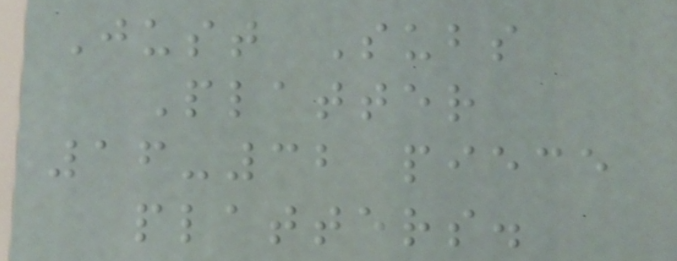Just Subs
Platter
16-32 piece
platters.
